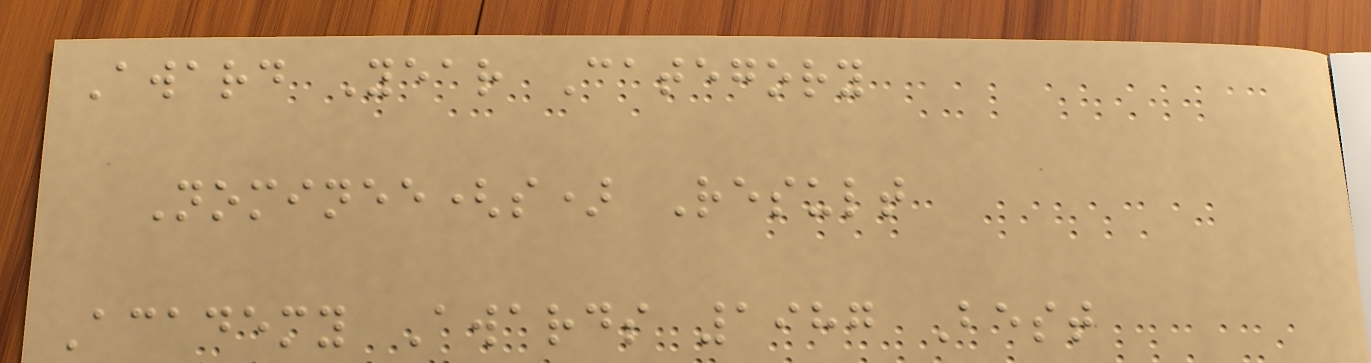Award Year Category
Nominee(s) Result
Academy Awards 1987 Best
